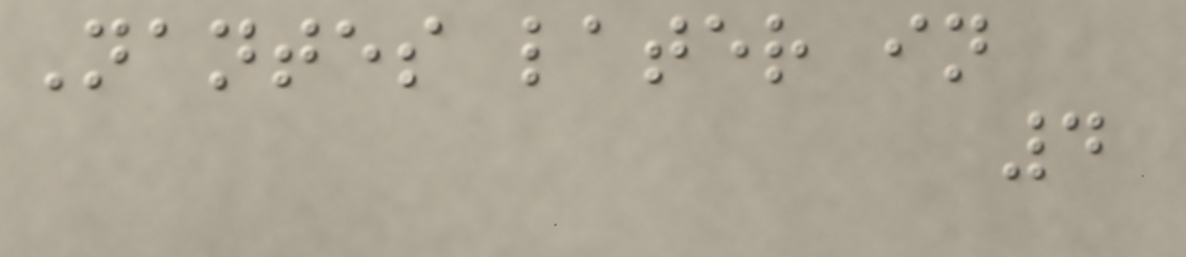Nantes later in
4
